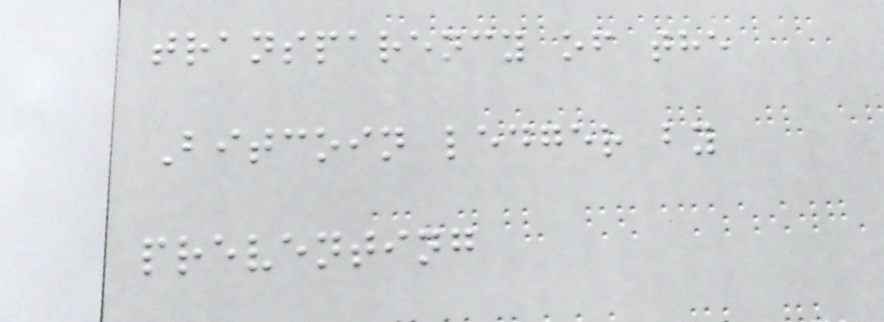transparency of the
Bitcoin ledger by
preventing
